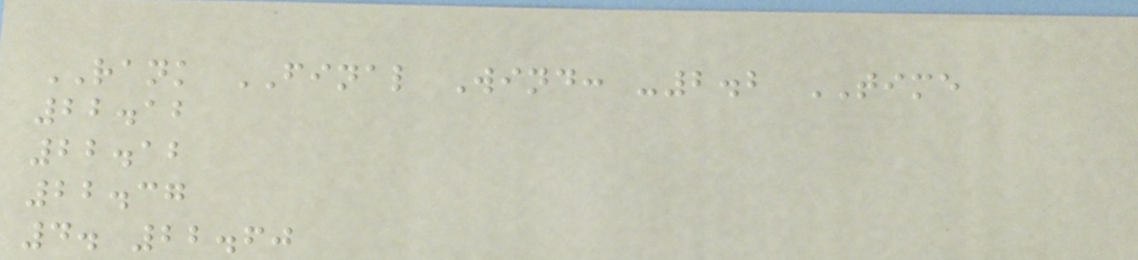RANK FINAL Wind: -2.2 TIME
22.12
22.12
22.37
4. 22.60
